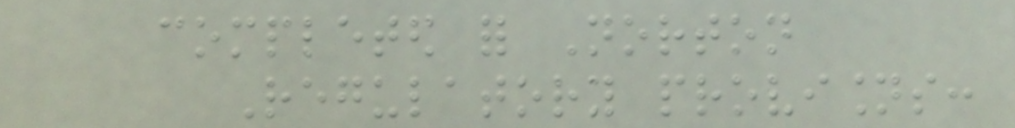completed for Norton
Regulatory provisions:
